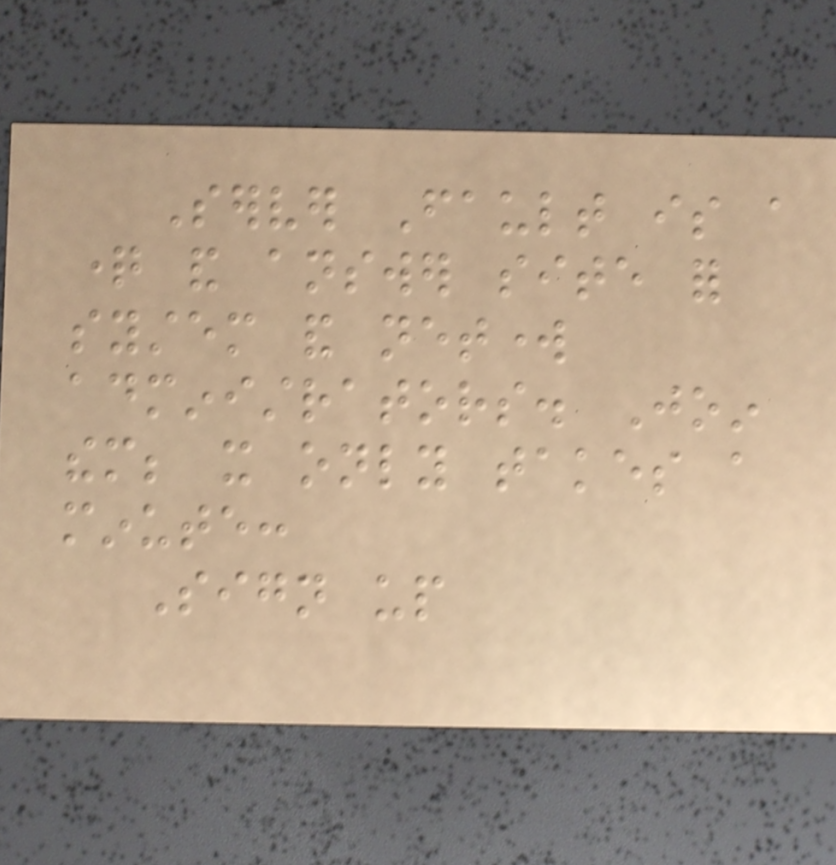Server Fault is a
question and answer site for
system and network
administrators. Join
them; it only takes a
minute:
Sign up
